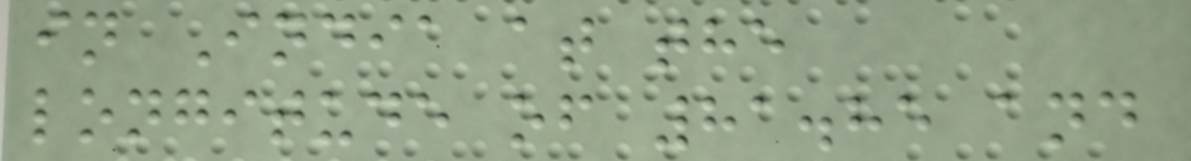in India at the
longitude of 81.85 and
